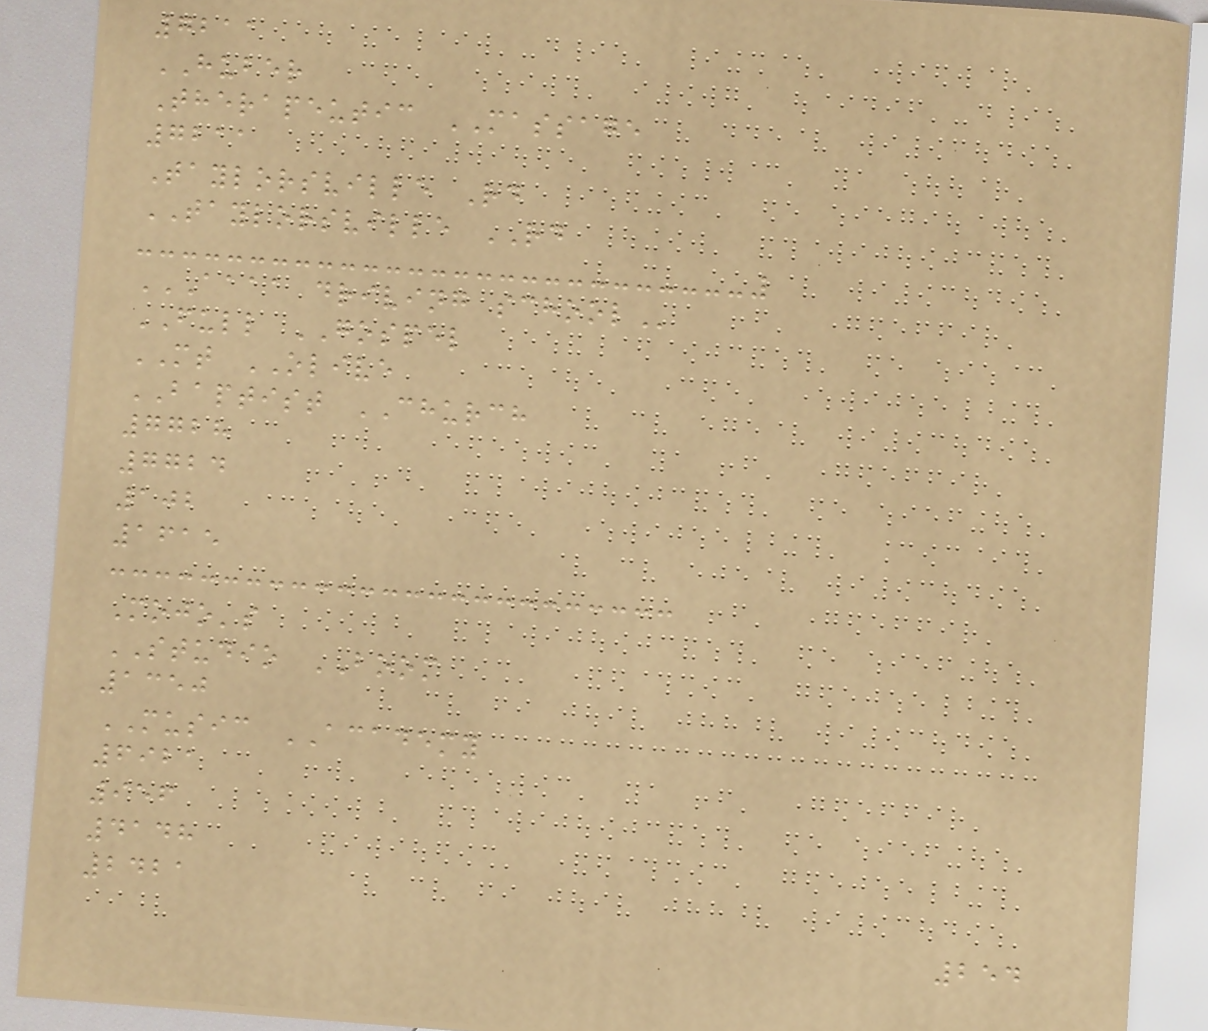7211
HUBER
Therapeutic MASSAGE
7211
Taylorsville Rd
TAYLORSVILLE RD
AAAA DRIVING SCHOOL
FULL GOSPEL
MT OLIVE
BAPTIST CHURCH
7728
7724
102
1615
Mojo's
STUDIO BOOM
1350
MUSIC ACADEMY
6921
956
4148
2421
254
